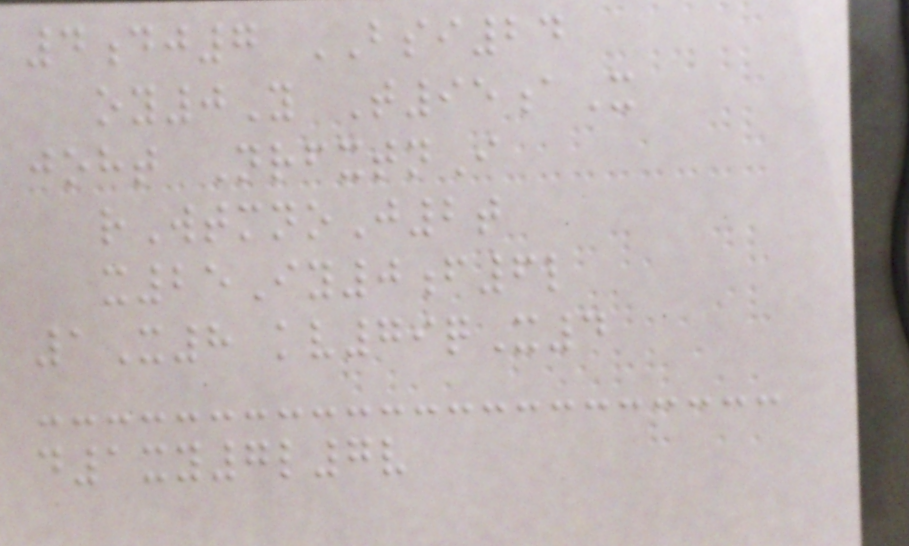4dj7 BSI24
oy0Y T95aX
joht NrfxtnI
rWtmnoJ2t
x25Iy0f6l
1X8 kv79qX4
d1xy7l7v
